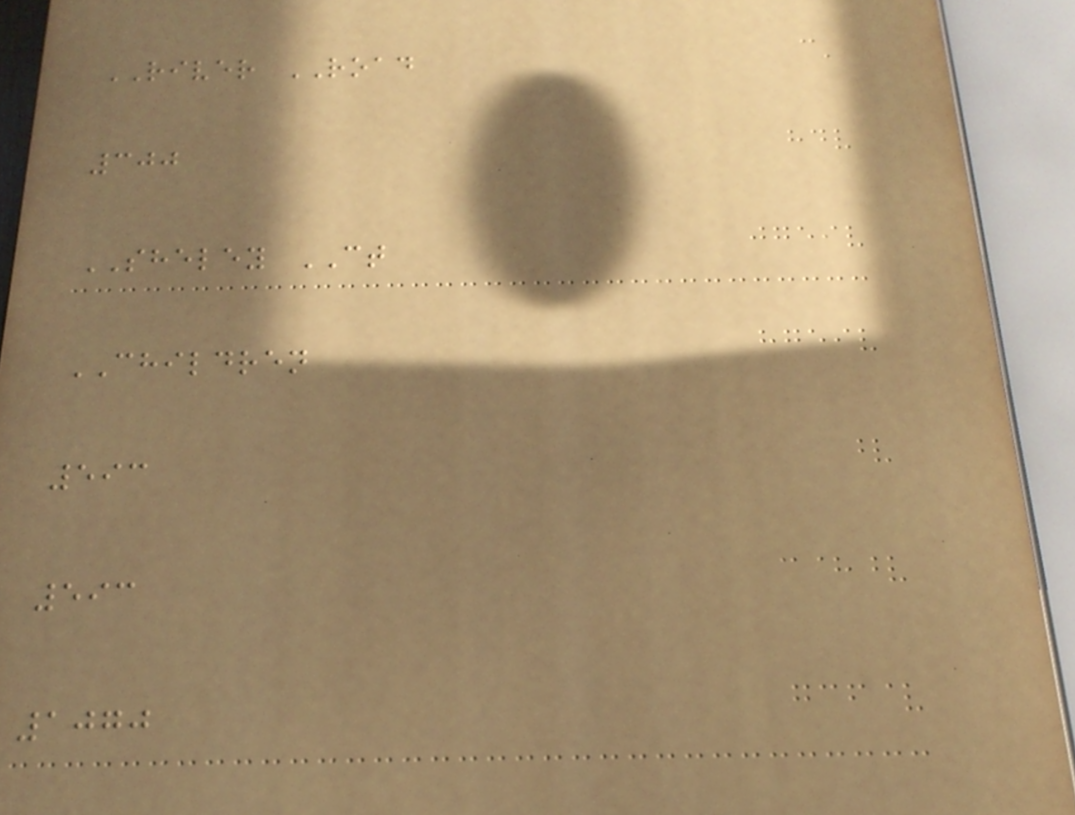RIVER ROAD
300
SHELEY CT
CHILDREN
593
593
1070
